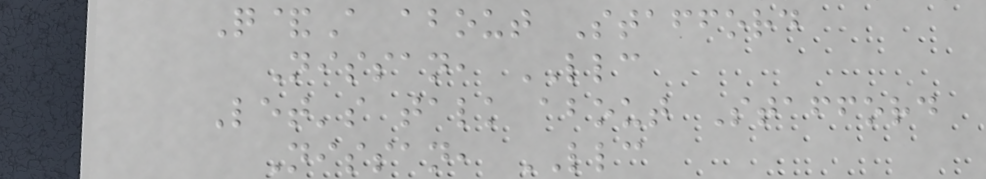Q&A about Stafford
Nissan, LLC
Let's talk about Stafford
Nissan, LLC
